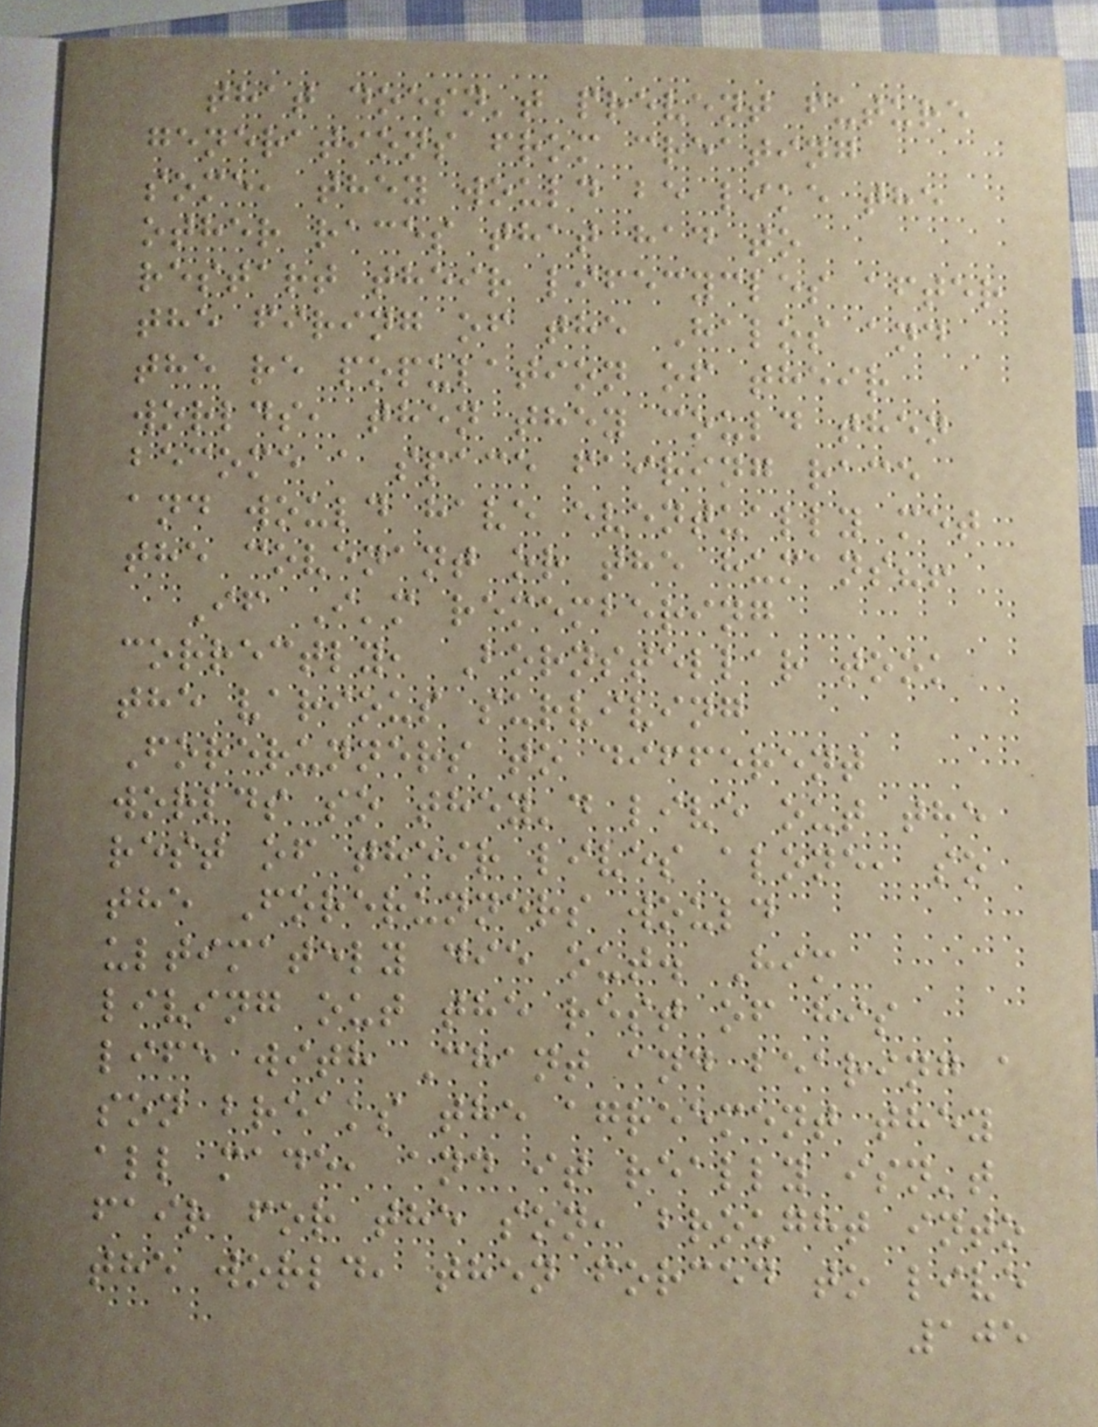that doesn't prevent future
generations from creating
some, they would be like the
other races that had to
restart their lifecycles after
the firing of the Halos and
the re population of their
worlds, then they could then
become a space fairing race
and would have eventually met
the covenant or the humans?!
If I'm remembering
correctly, Bornstellar took
the various surviving
Forerunners to different
worlds so they'd live out the
rest of their lives alone, so
the Forerunners would
ultimately die out. Him
living out the rest of his
life with Chant and bearing a
son breaks the agreement they
all made, and it really isn't
fair for the son, brought into
the world, then forced to live
105
